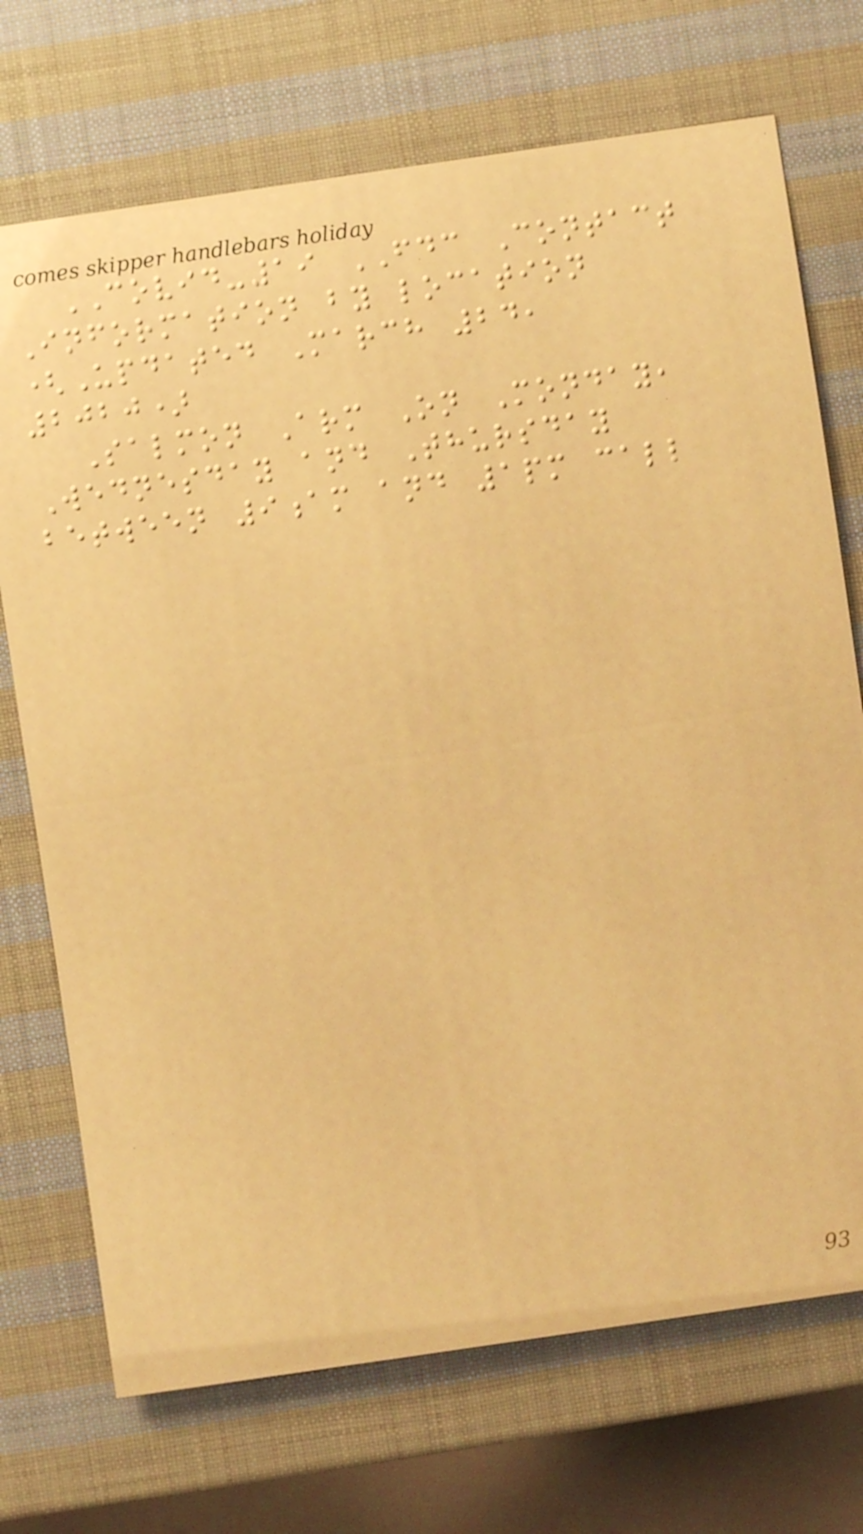COVID-19 FDC Contact
Information by location
(Updated March 24,
2020)
Salmon Arm On Monday,
Wednesday and Thursday
between 9am and 1pm call
